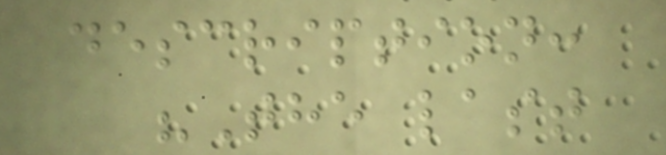description:
"The last
